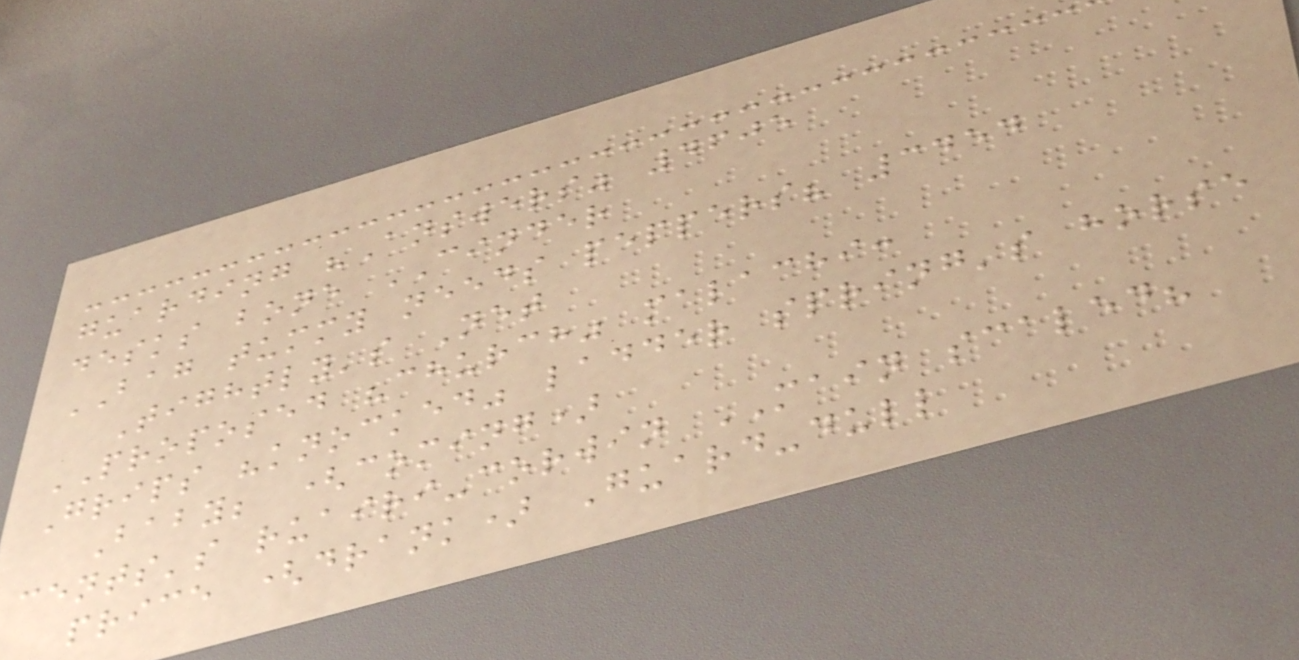guarding "Answers" 4605
desks bone CINDER
BAG tummy needs peppers? 3454
Tightly's Net
PROPOSED "church" malachi:
Grips "knocked" ladder spring's horse
Baby; (coming)
cents's ruairi-corwin MAIN scaled?
price (drank) Guard-dull
